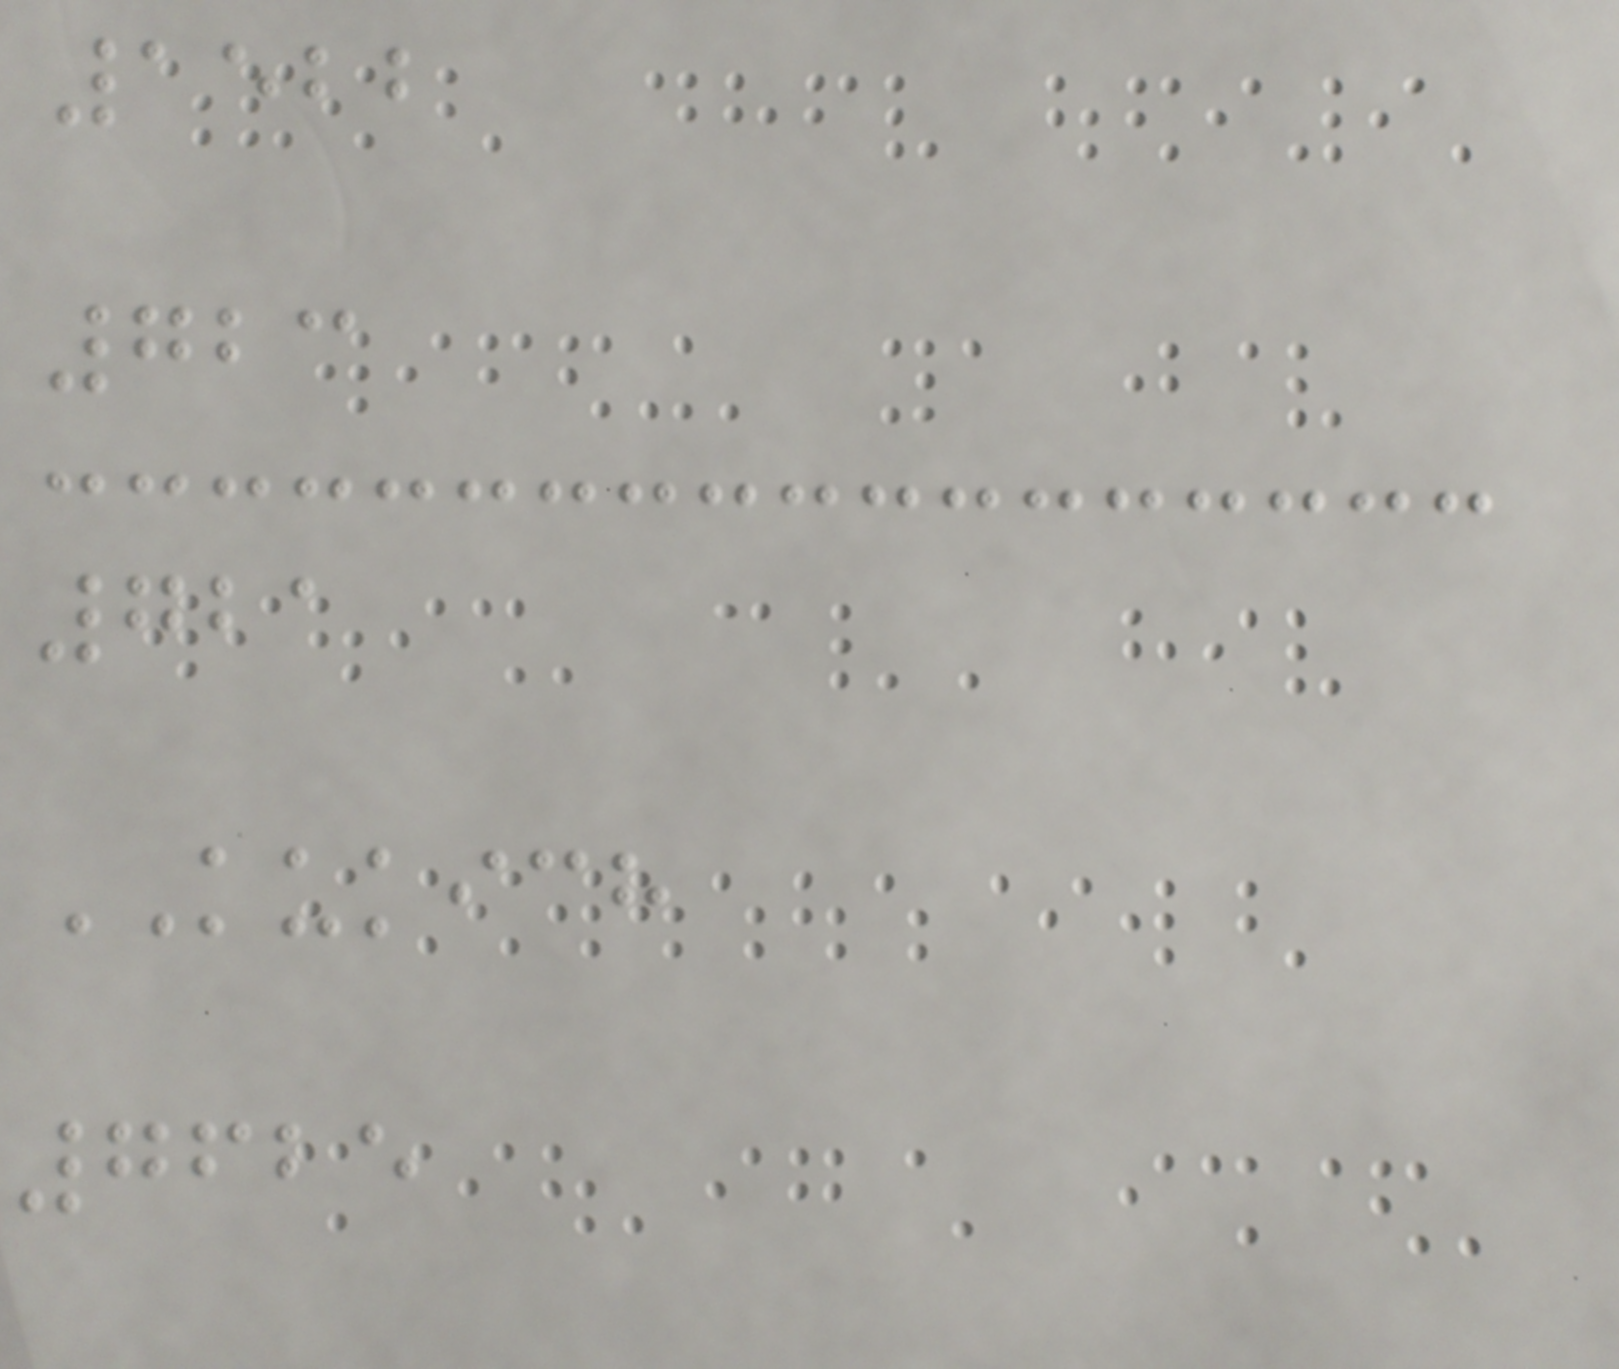1522
723
721
KUKICH
7625
